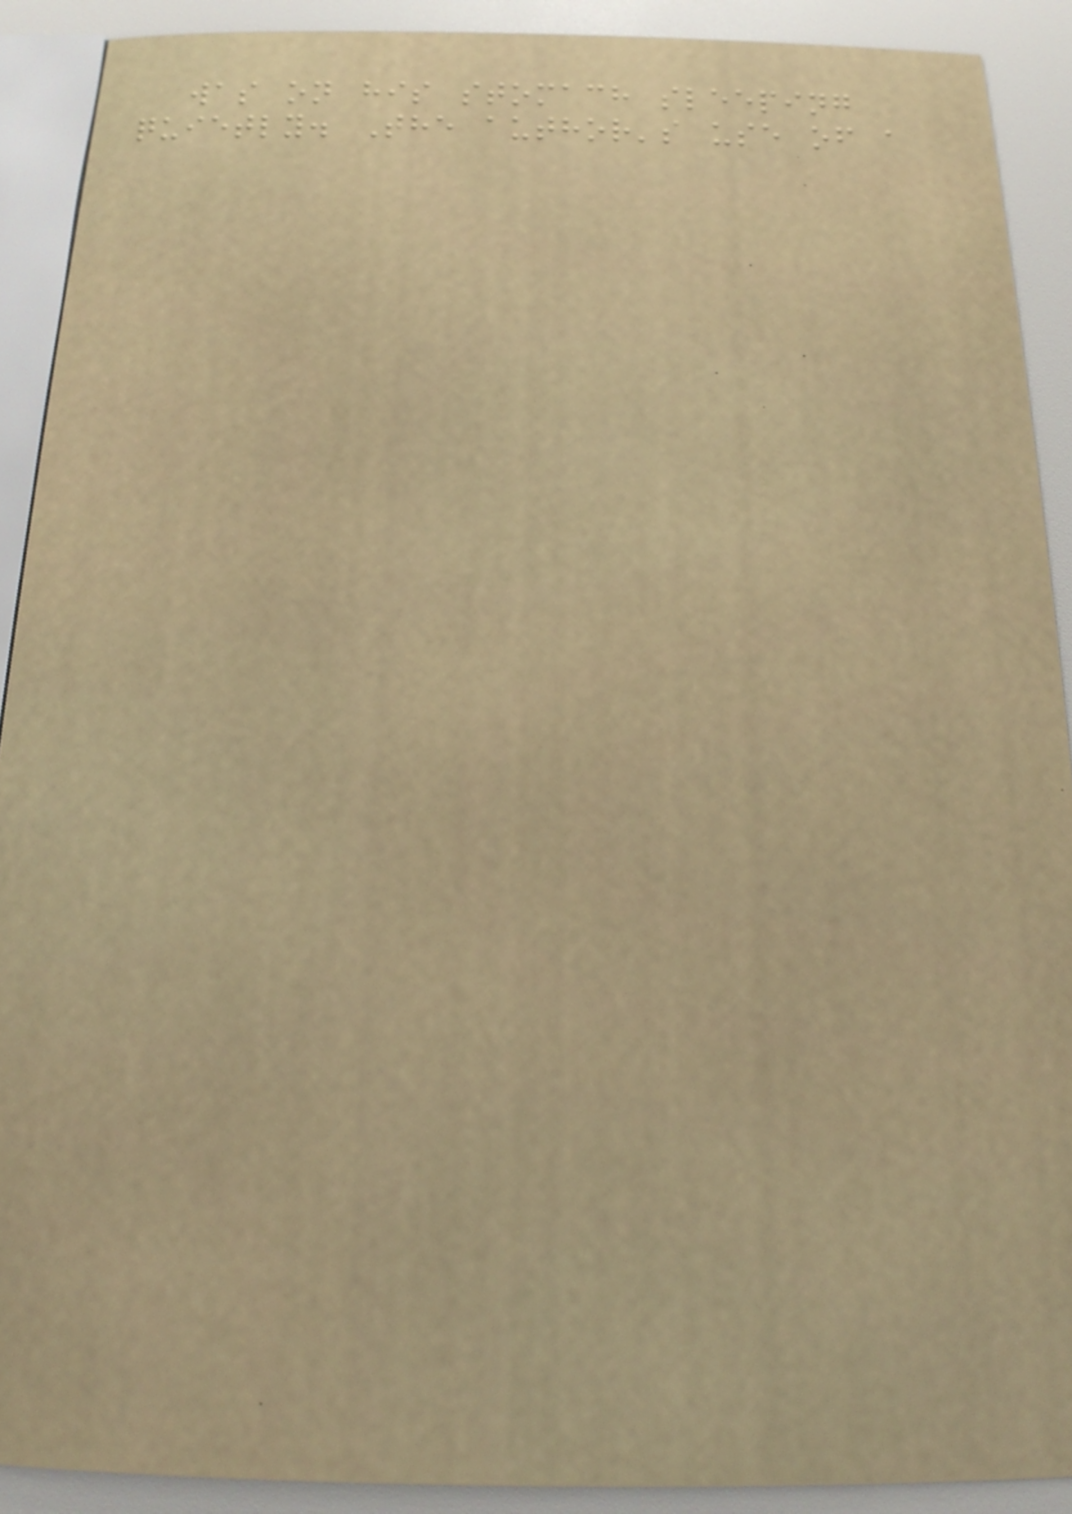was on his stomach sleeping
quietly. The author's use of a
